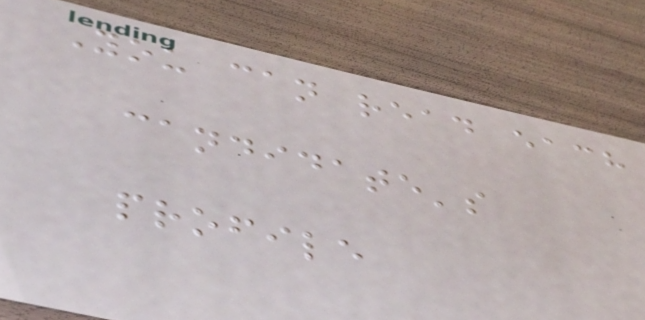You can read each
candidate's
profile
